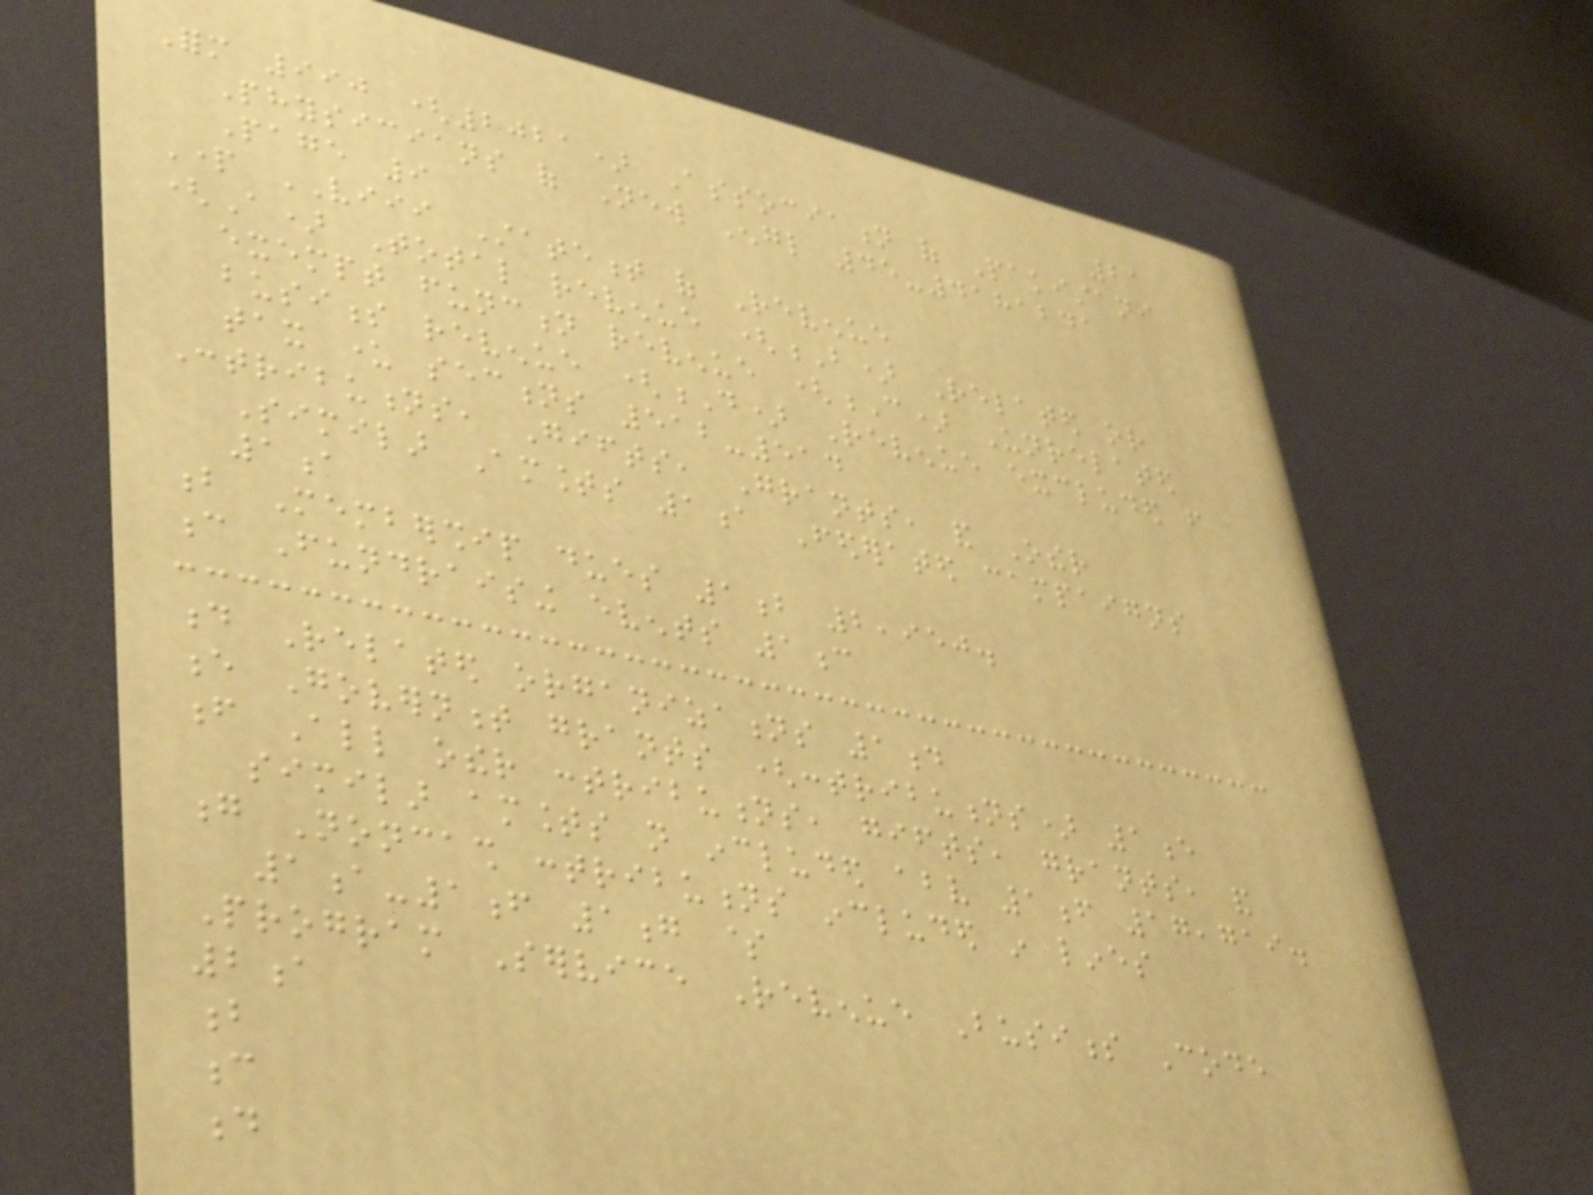21
Form 990 (2021) Association of Pakistani
Physicians of New Engl 45-4181241
Page 9
Part VIII Statement of Revenue
(A) Total revenue (B) Related or
exempt function revenue (C) Unrelated
business revenue (D) Revenue excluded from
tax under sections 512-514
Contributions, Gifts, Grants, and Other
Similar Amounts 1a Federated campaigns
1a
b Membership dues 1b 2,950.
c Fundraising events 1c
d Related organizations 1d
e Government grants (contributions) 1e
f All other contributions, gifts, grants, and
similar amounts not included above 1f 17,719.
g Noncash contributions included in lines
1a-1f 1g $
Program Service Revenue Business Code
2a
b
c
d
